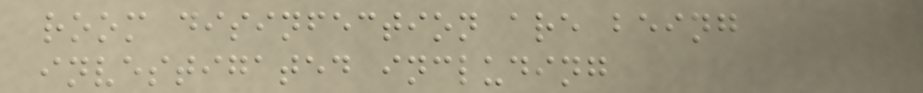room disinfection are being
investigated including
